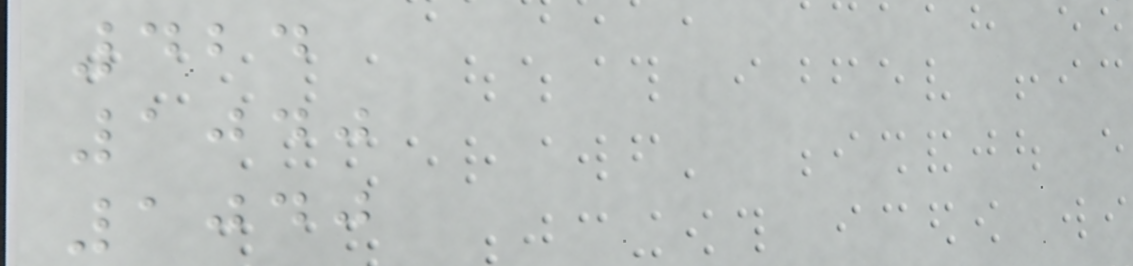424
1040
1040
